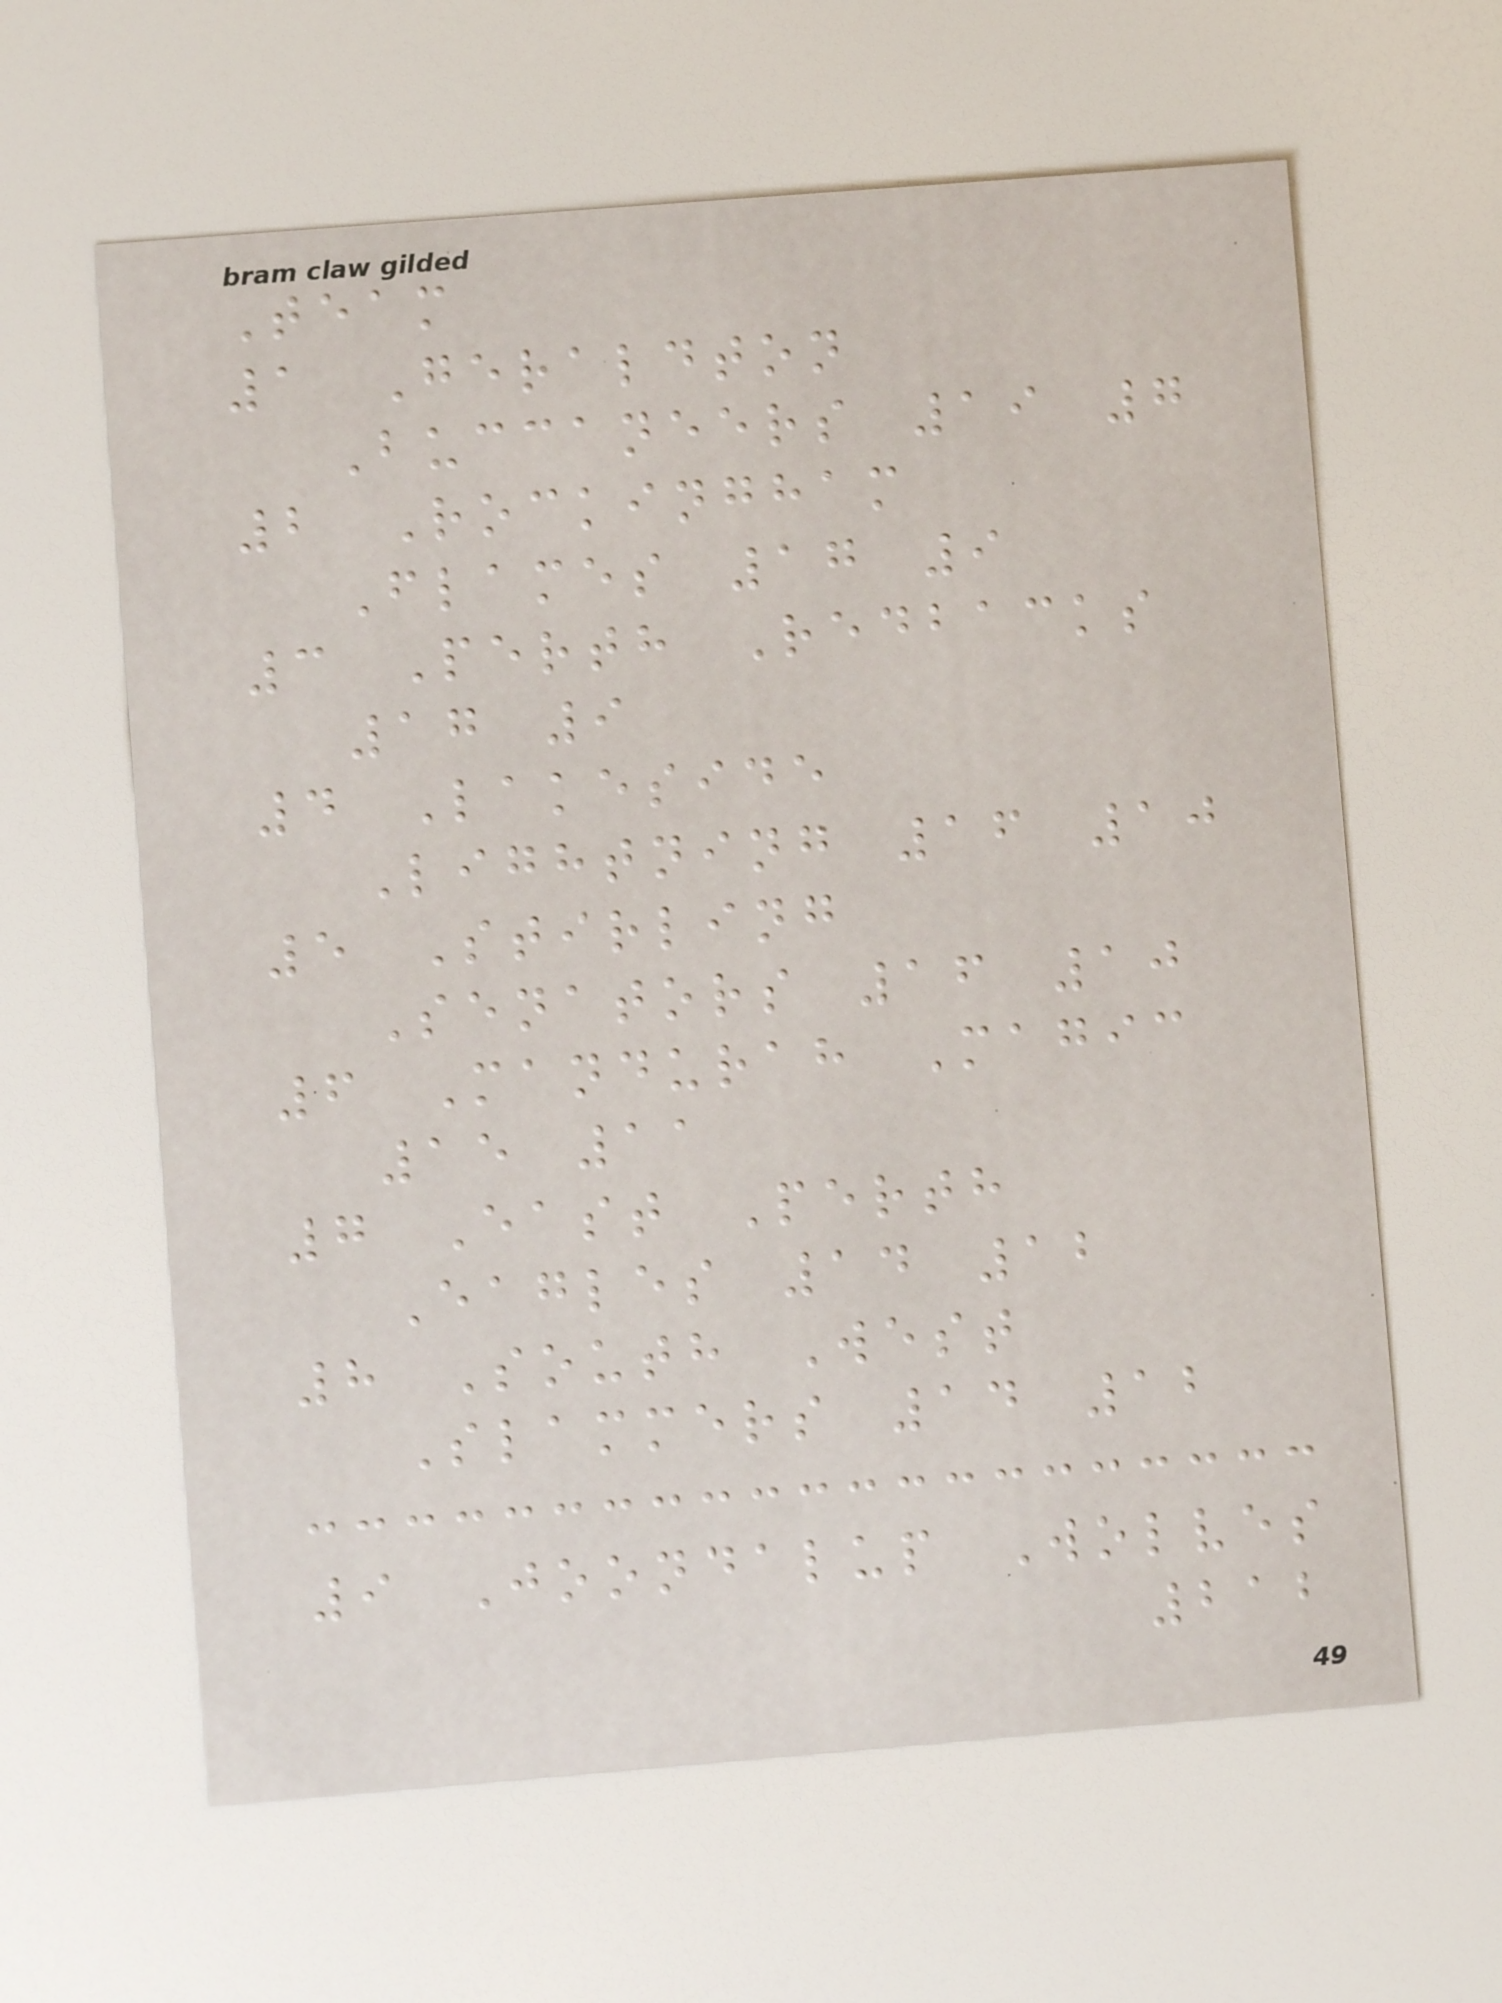Team
1 Geraldton
Buccaneers 19 7
2 Rockingham
Flames 17 9
3 Perth Redbacks
17 9
4 Lakeside
Lightning 16 10
5 Stirling
Senators 16 10
6 Mandurah Magic
15 11
7 East Perth
Eagles 14 12
8 South West
Slammers 14 12
9 Joondalup Wolves
212
